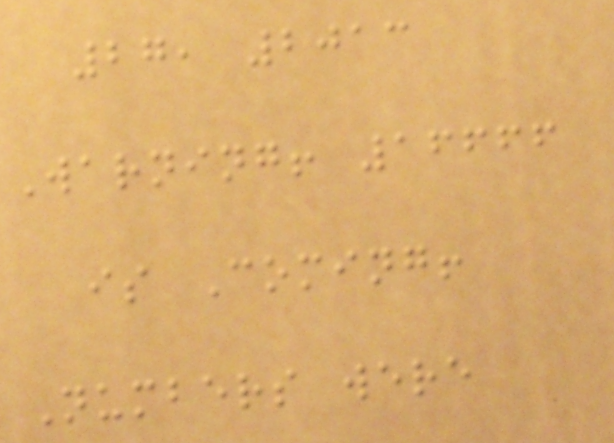27, 2013
Warning! 16666
is Coming!
Numbers were
